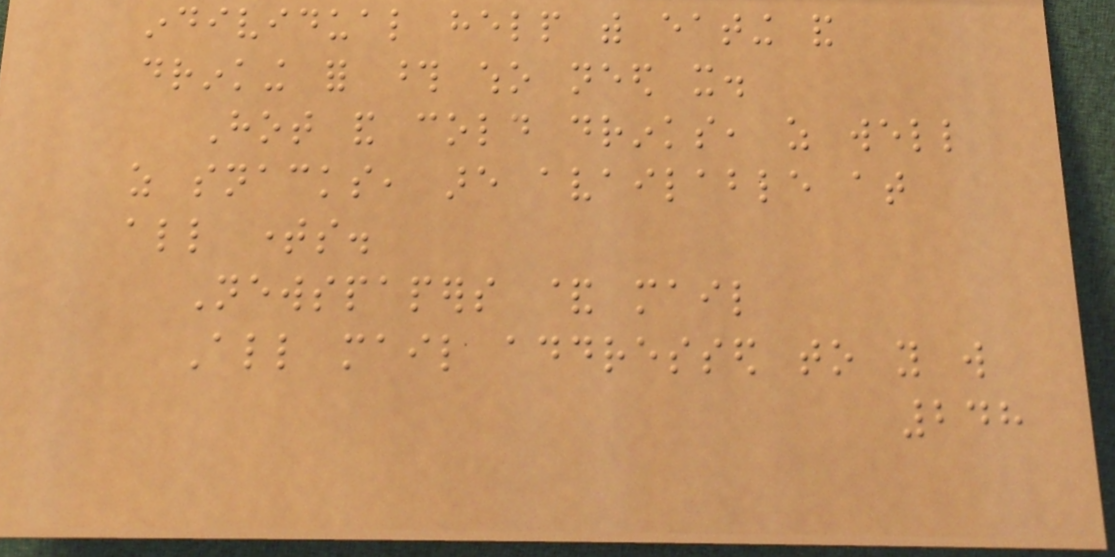individual help with eating and
drinking for those who need it.
Hot and cold drinks, as well
as snacks, are available at
all times.
Newspapers & mail
All mail addressed to you will
248
